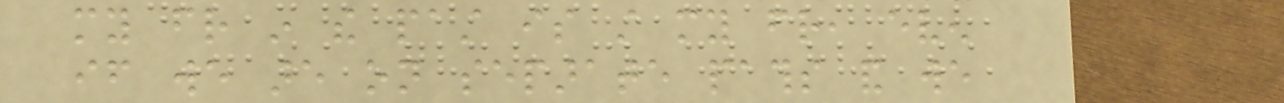my friend in the past is still my friend, even
if we are on separate paths and we
